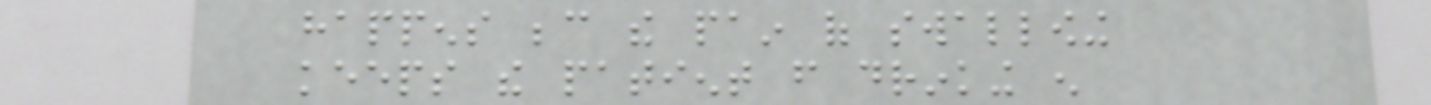happens because the pain of swallowing
keeps the patient from drinking enough
